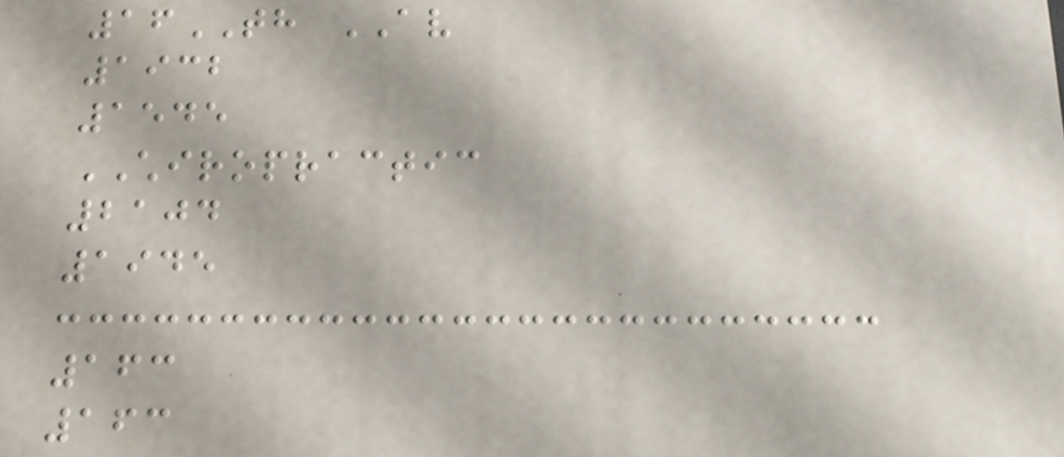16TH AV
1932
1545
CHIROPRACTIC
2104
1945
163
163
